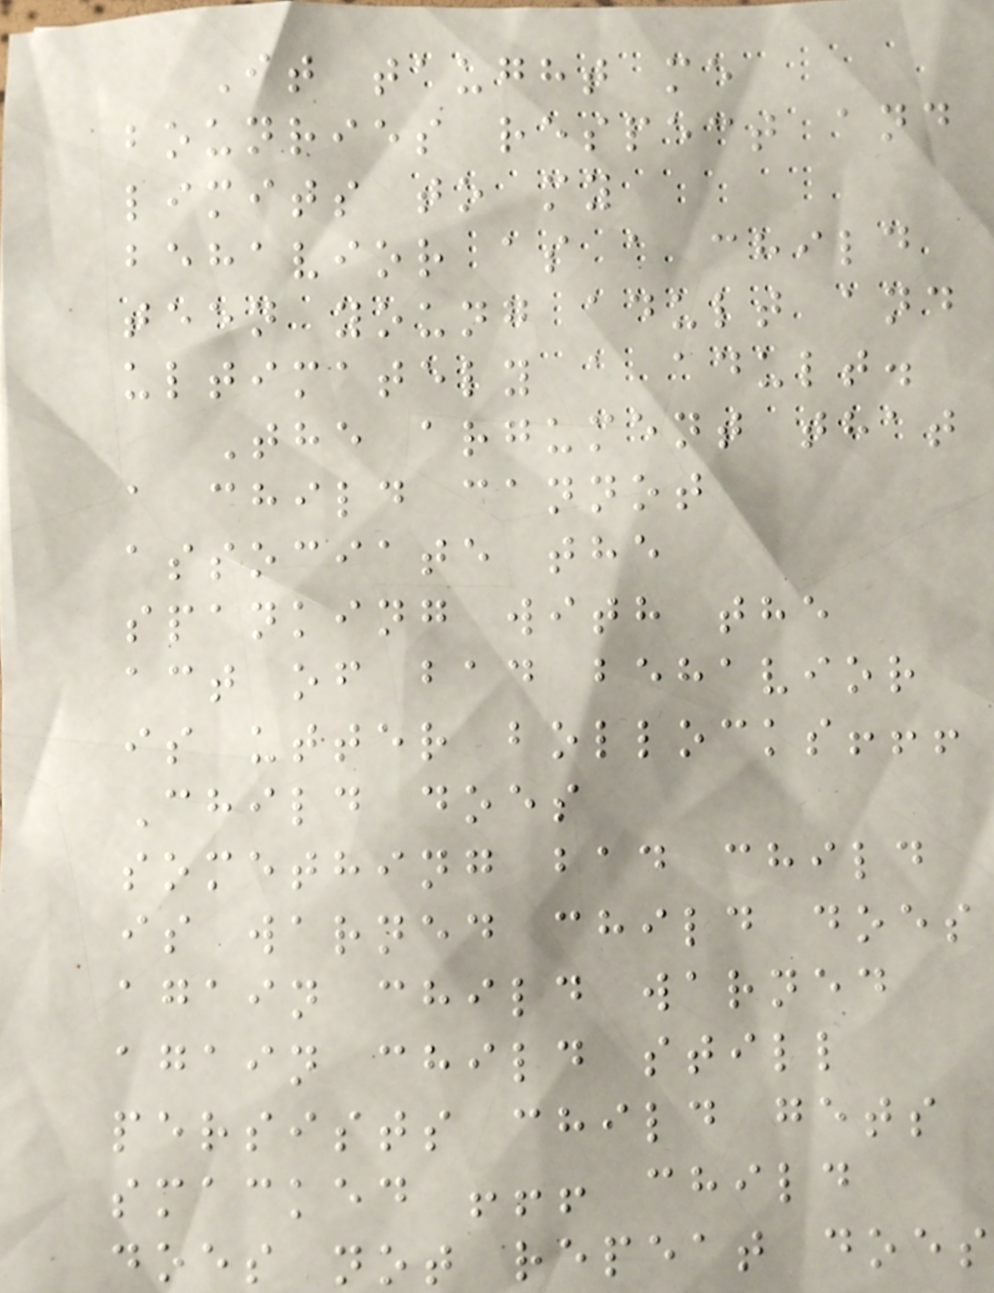It taught me
bounries respect and
limits to my
behavior as a child
teen young adult and
ultimately a adult.
The argument that
a child cannot
associate the
spanking with the
act of bad behavior
is utter bollocks!!!
Child does
something bad child
is warned child does
again child warned
again child still
persists child gets
smacked !!! child
does not repeat does
